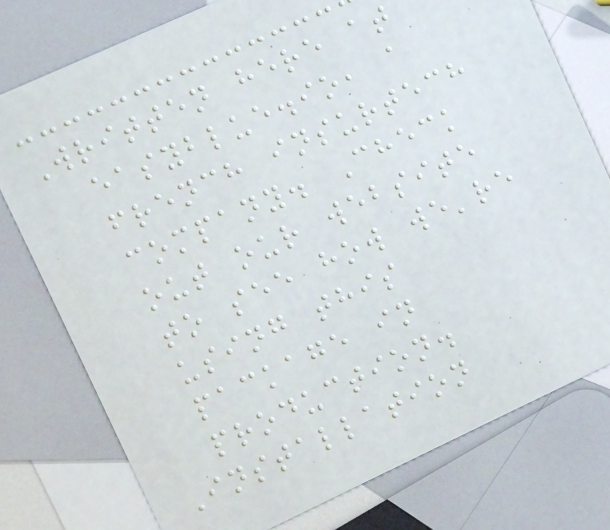Written here at
easyblue.io, a
french insurtech
company. Check
out our website
to see how we're
using this
package in
production.
Installation
